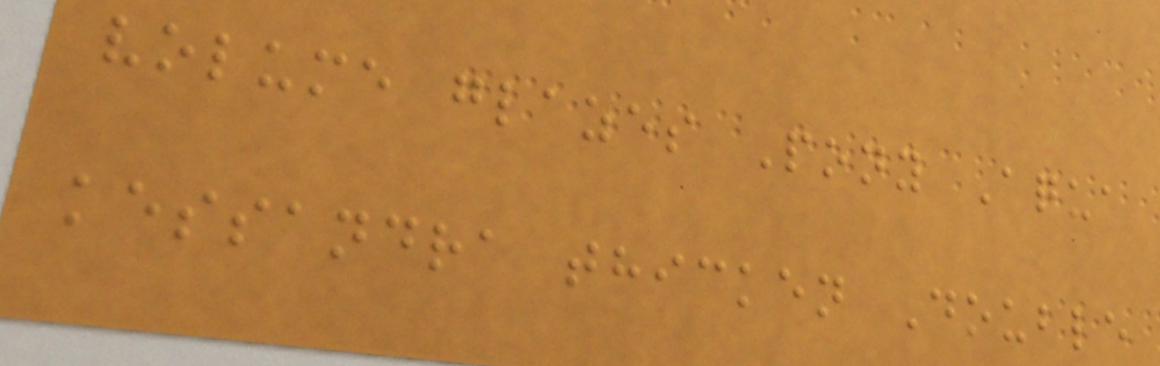volume glazes Pony Aqua
kessandra thicken Double
